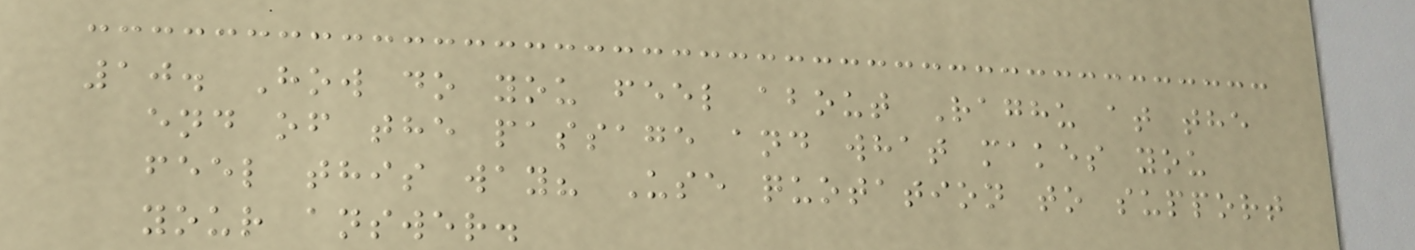10. How do you feel about Raghu at the
end of the passage and what makes you
feel this way? Use quotation to support
your answer.
